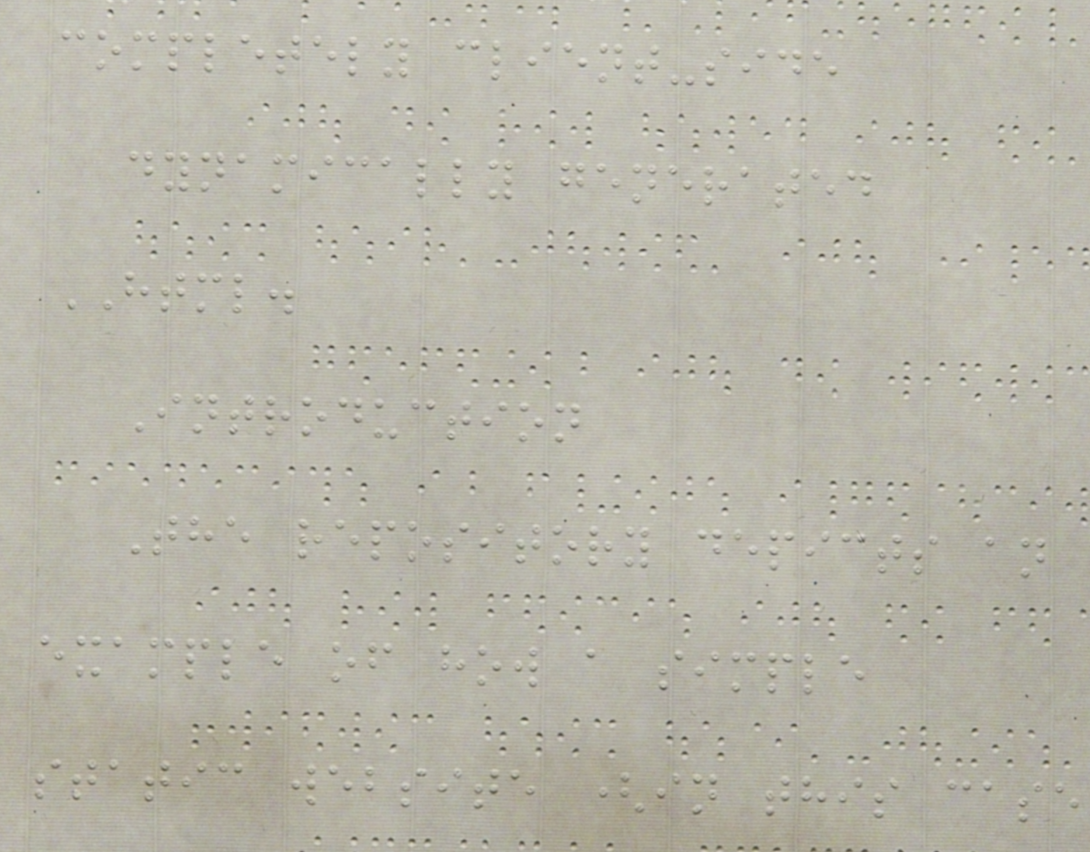completely client-side
dynamically generated
HTML.
Introduction
The repository depicts an
example of how a simple
static website (in this case
